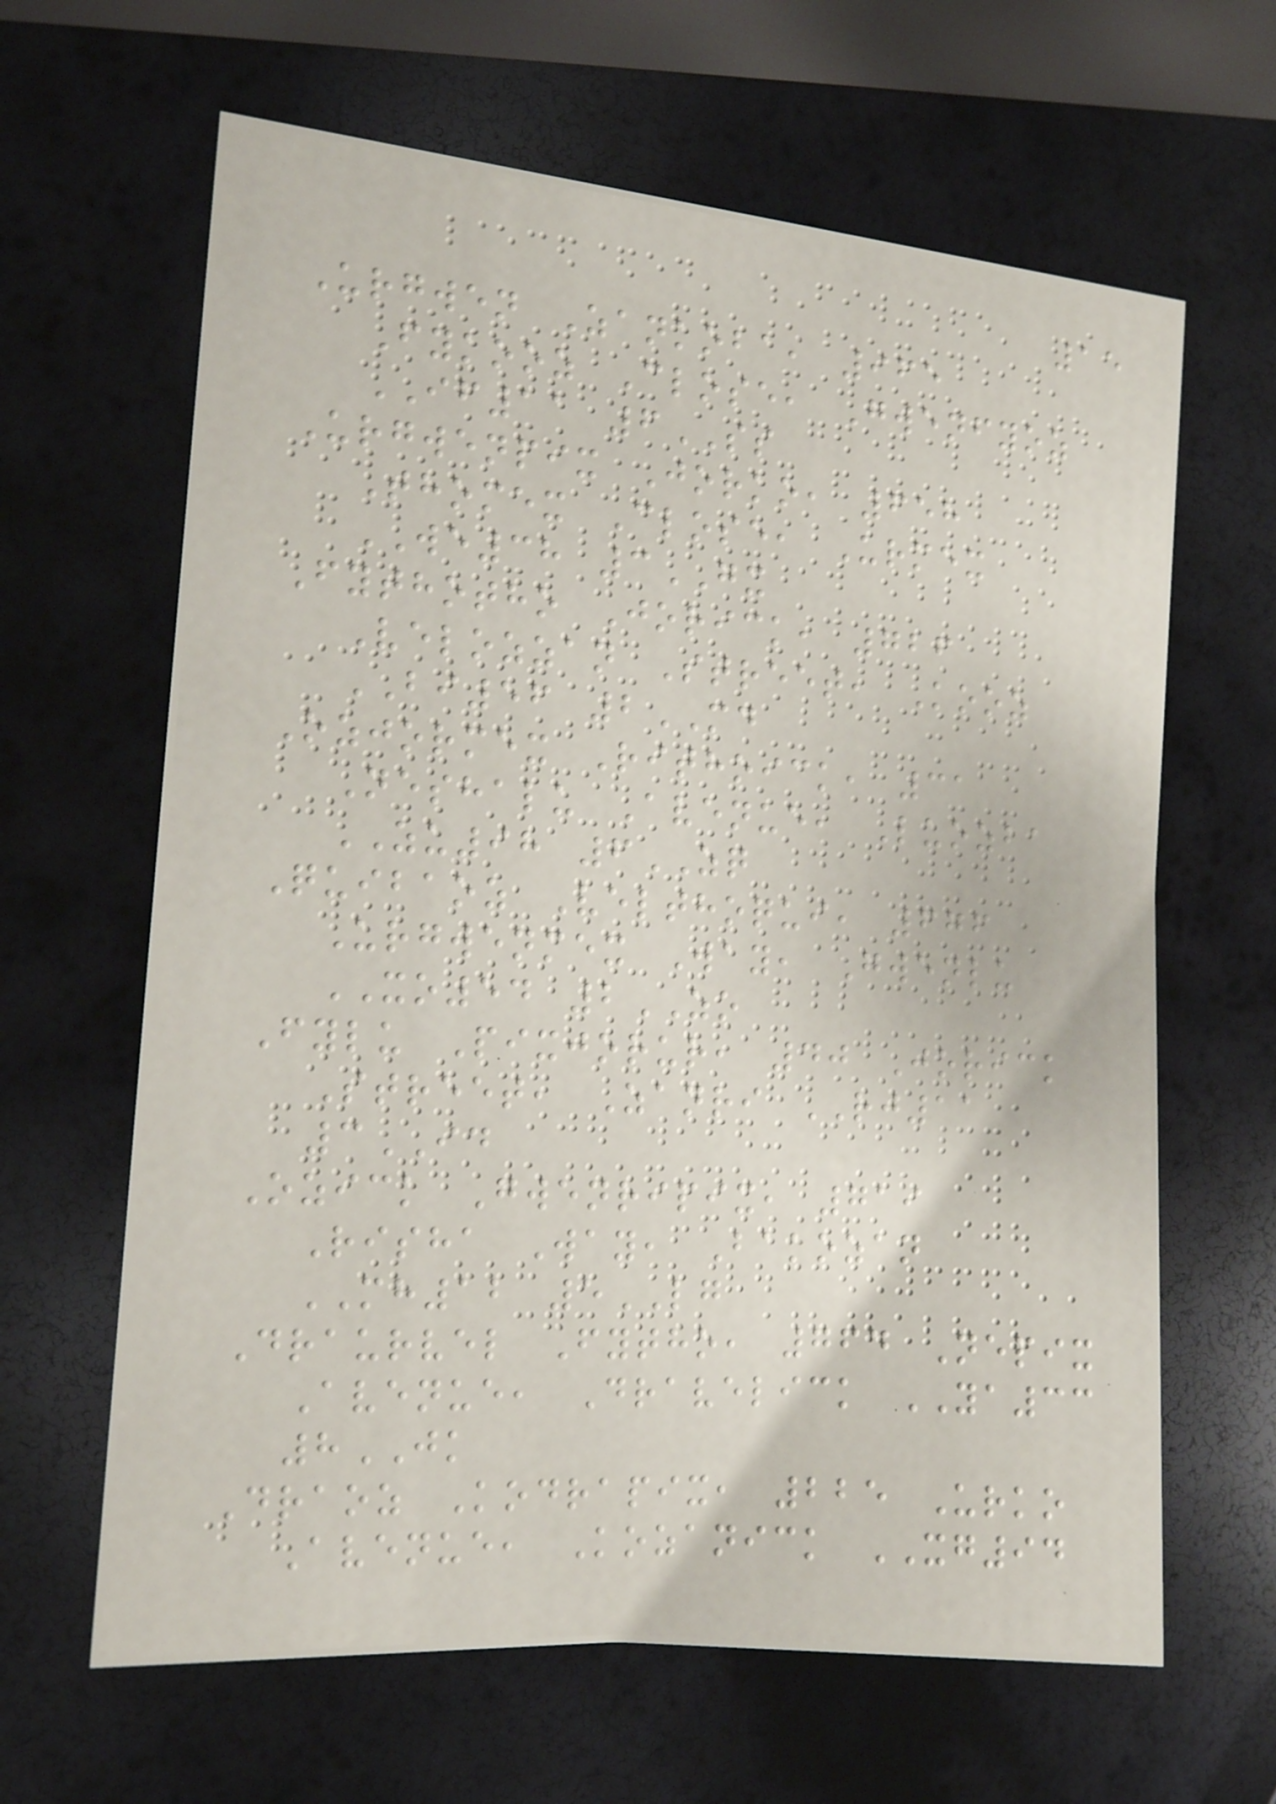15
Urgwen Zankoba, 965
Fykooz Close, Gwenfyoz
IF11 6SS
Urgwenpix Jorko, 658
Thomex Close, Urmex
WE38 3GX
Fythotho Jorick, 726
Velozzan Street, Kooz
BI56 2MD
Ozjormex Rithoick, 31
Neshalu Avenue, Luozba
ZU98 6ZQ
Quibaoz Velthoqui, 676
Urgwenmex Way, Gwenlu
XO54 2ZO
Fylu Pixjorur, 40 Jorick
Street, Zanri RJ11
3ID
Ozick Gwenripix, 719
Risha Way, Bakozan
MH12 5LG
Draurvel Fytho, 764 Nepix
Avenue, Dravelick YA33
8JK
Draoz Kodrapix, 225 Urko
Avenue, Kozanick XG94
